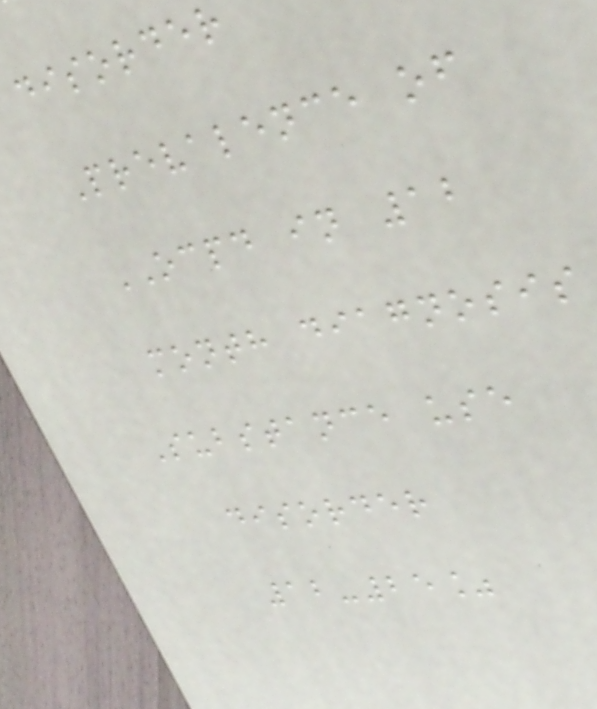disorder
Prevalence of
OCPD in 12
month diagnosis
Substance use
disorder
12-25%
